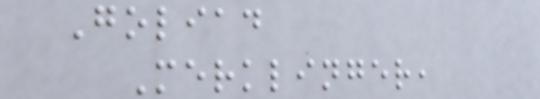Goliad
Merklinger,
